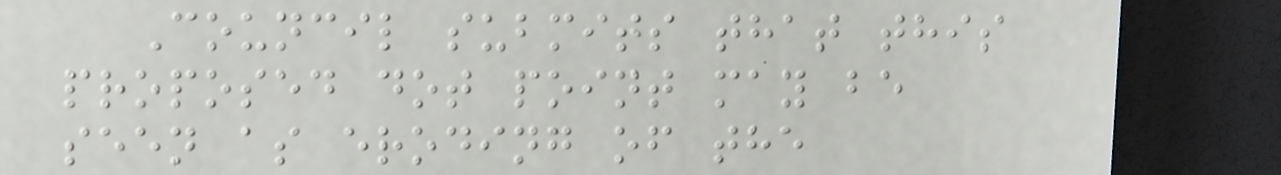Council submits that this
proposed dot point may be
seen as eroding of the
